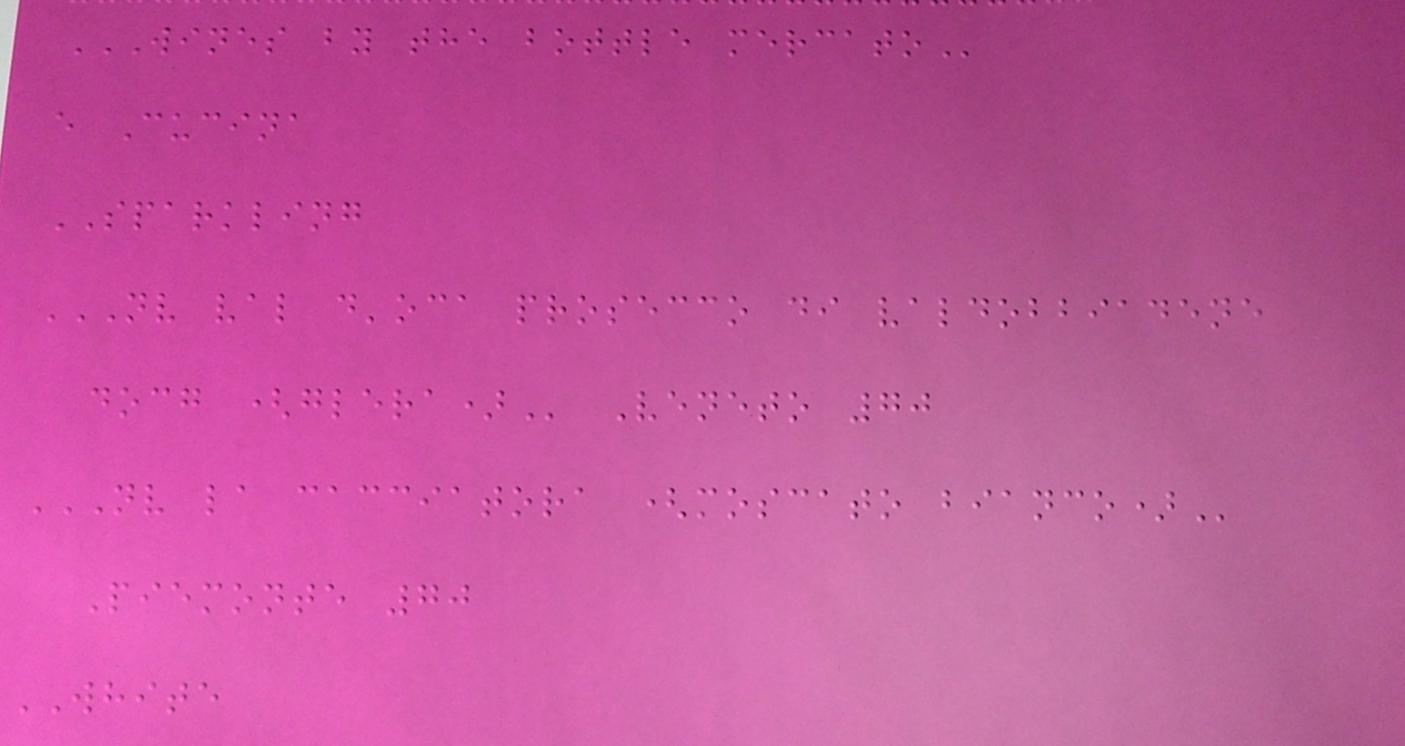WINES BY THE BOTTLE MERCATO
e Cucina
SPARKLING
NV VAL D'OCA PROSECCO DI VALDOBBIADENE
DOCG (GLERA) Veneto 70
NV LA CACCIATORA (MOSCATO BIANCO)
Piemonte 70
WHITE
